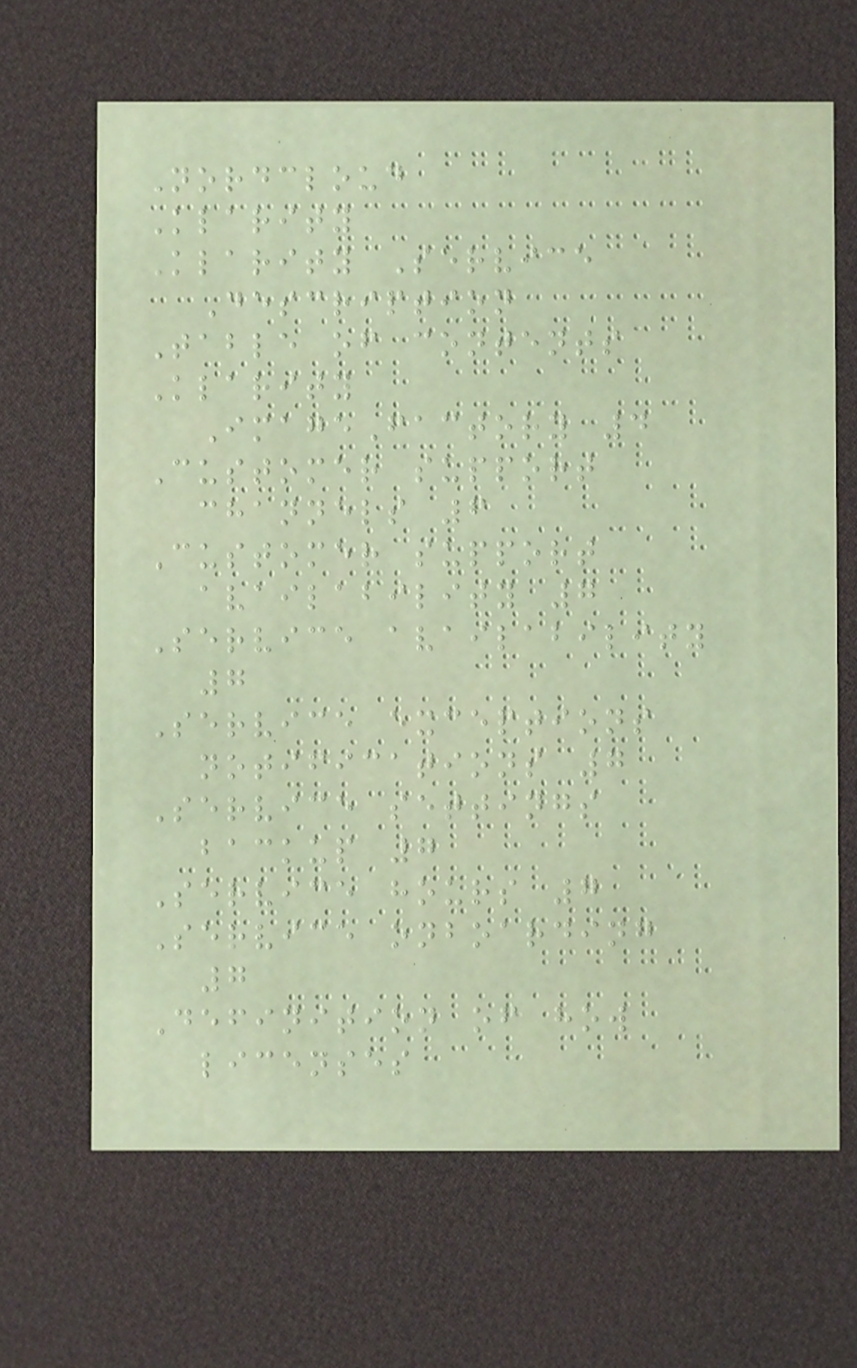Nordcloud
Klarity
Klarity Service
Description
Table of contents
Klarity
ImageFactory 4
Customer support
channels 6
Customer support
availability 7
Service availability
7
Service exceptions
notifications 7
Service settings
backup 7
Service hours 7
Service onboarding
7
Definition of how
licenses
